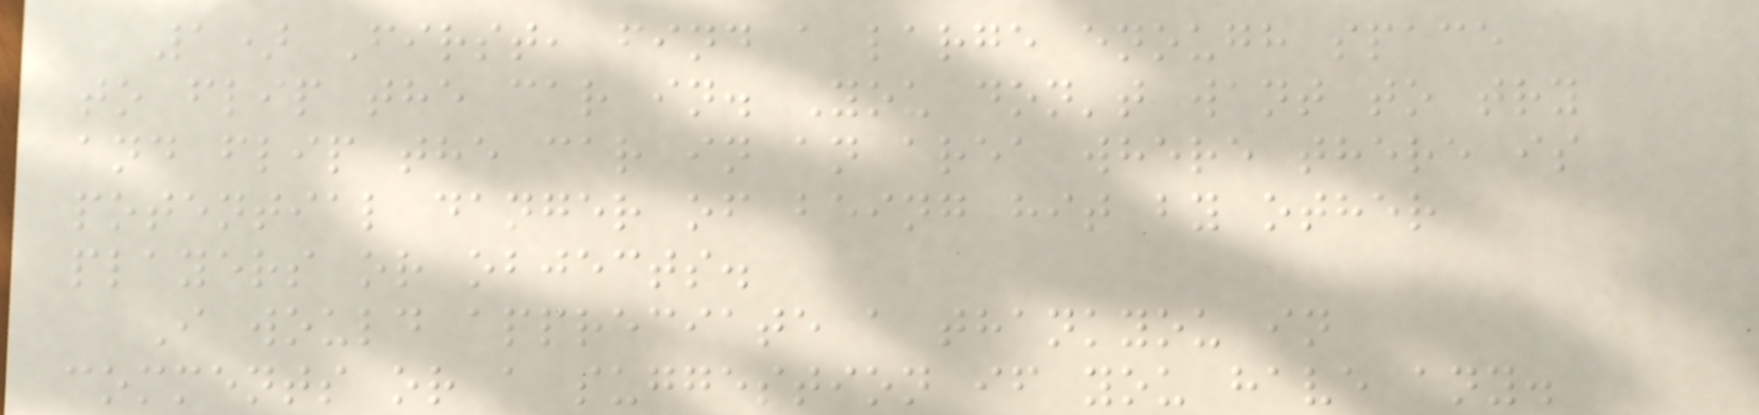1) First, find a large enough space
to flip the car in. You don't want to try
and flip the car in an area where there is
potential danger of being hit by other
players or objects.
I would appreciate a thankyou in
comments or a suggestion if you have any.
